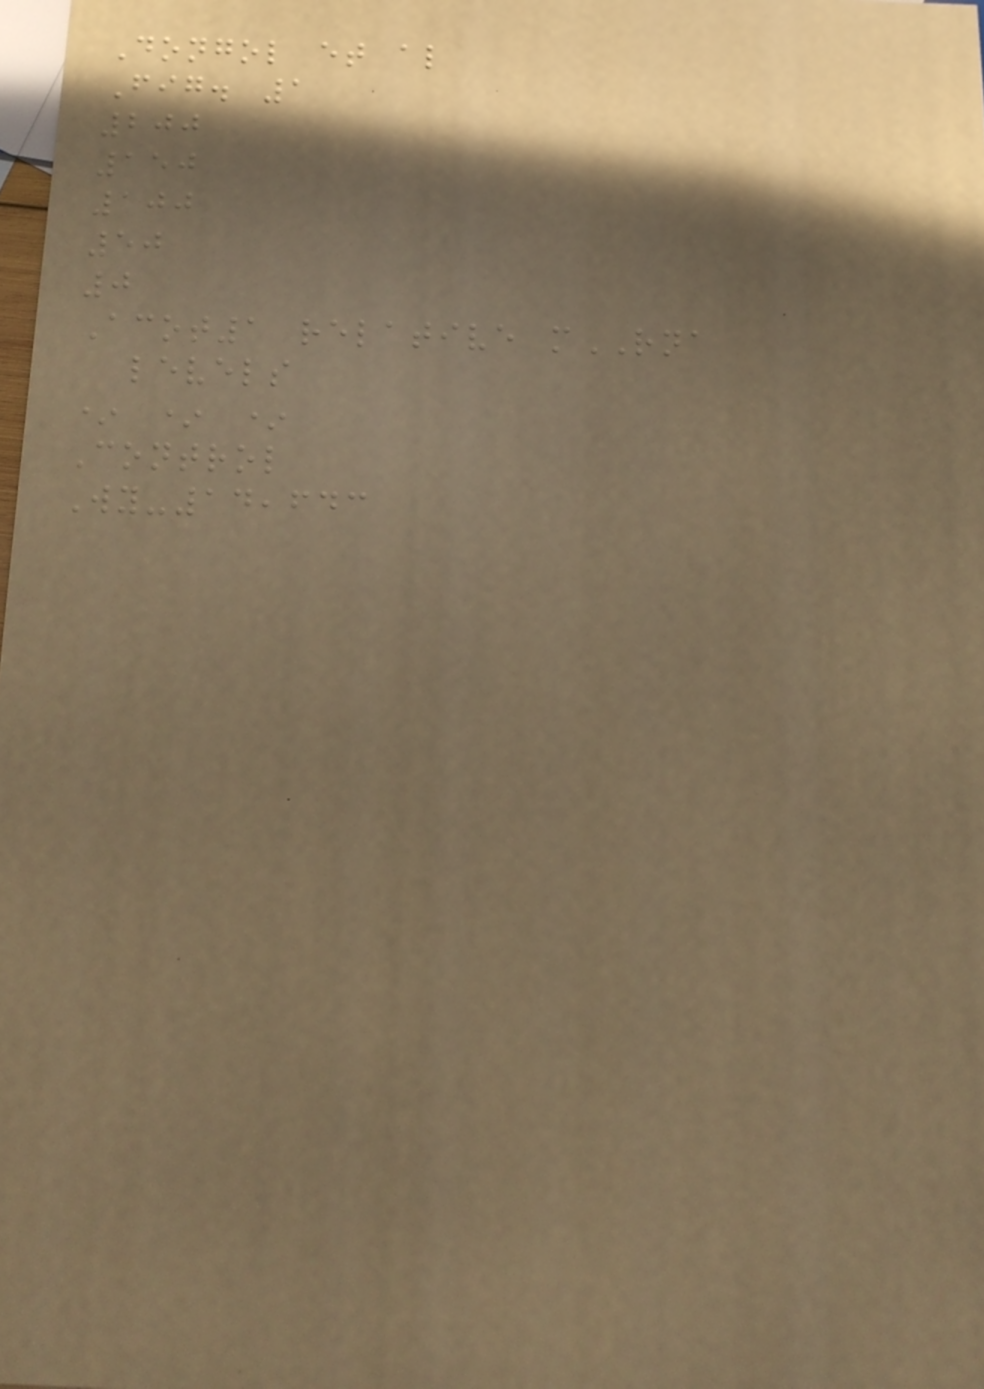Dongol et al
Fig. 1
200
150
100
50
0
Acot1 relative mRNA
levels
* * *
Control
Wy-14,643
